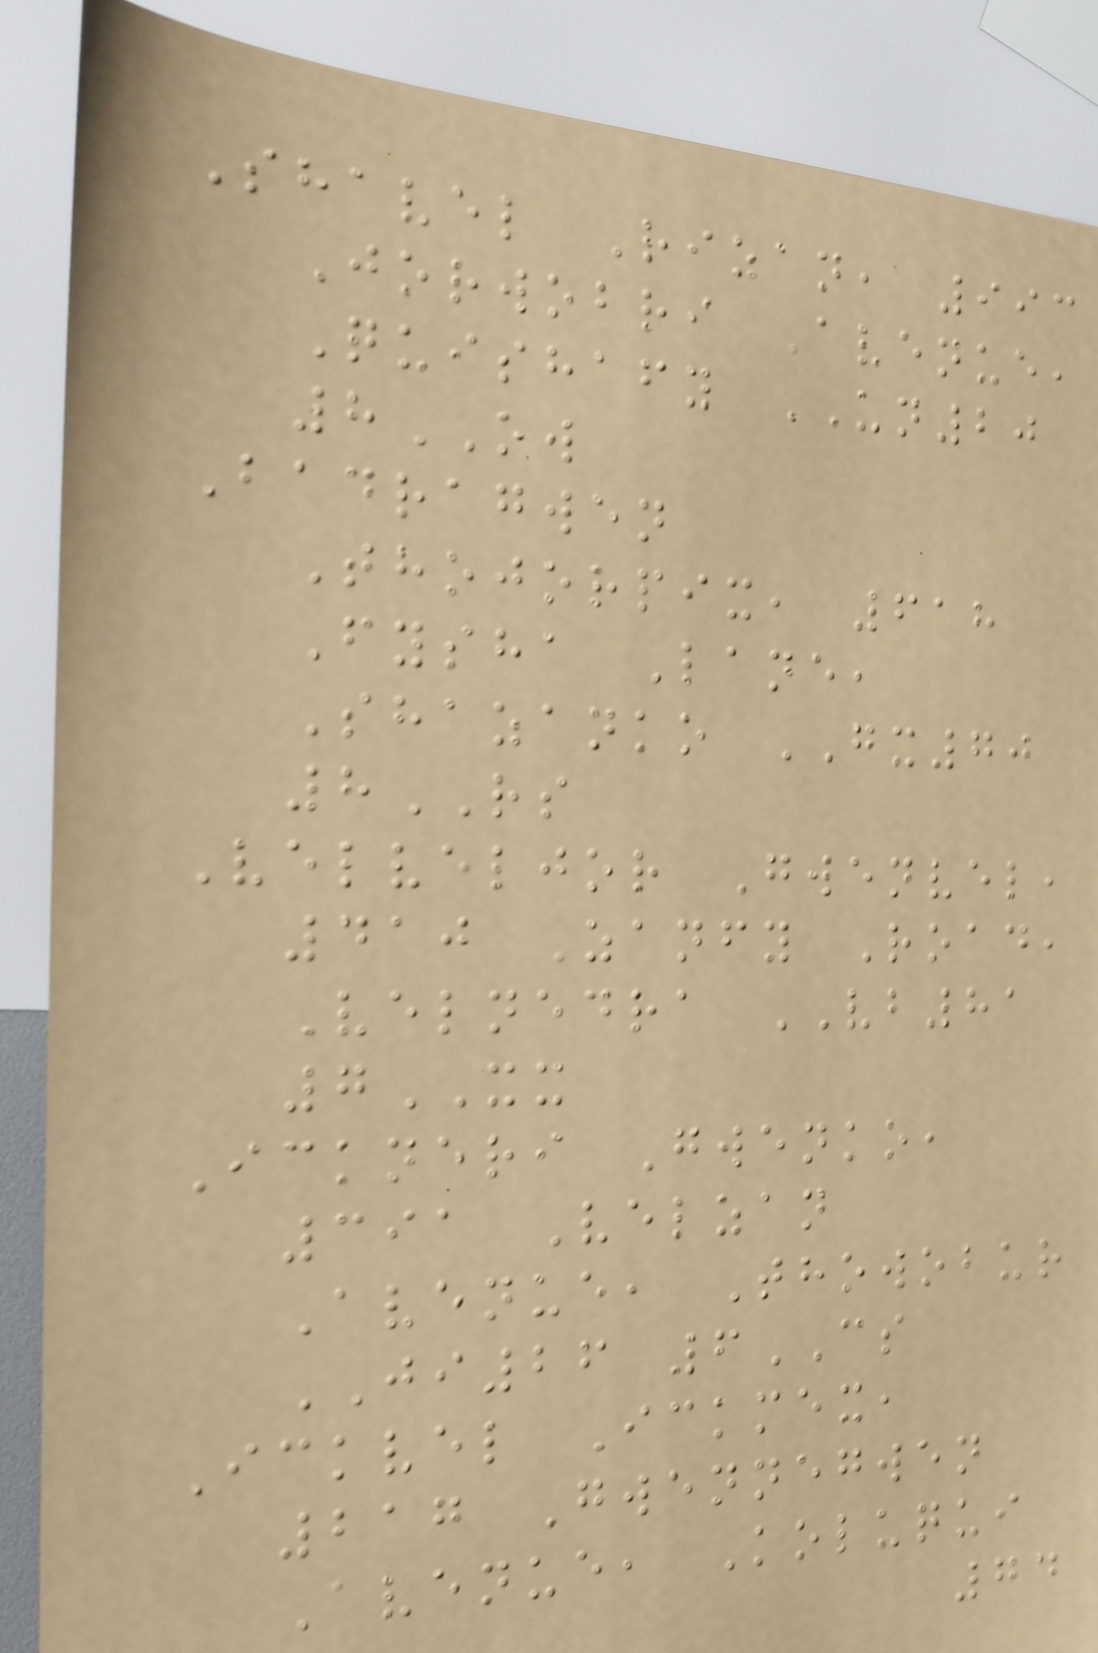Shavel Rizan, 993
Jorwobri Avenue,
Quishafy UN20
8OW
Badragwen
Thojorpix, 618
Fysha Lane,
Shazanko GX70
8RS
Velveljor Gwenvel,
410 Zanfy Road,
Velnedra VB81
7XX
Ickneri Gwenko,
391 Velzan
Avenue, Thowobur
JI26 6CS
Ickvel Ickmex,
217 Gwennegwen
Avenue, Koluqui
74
